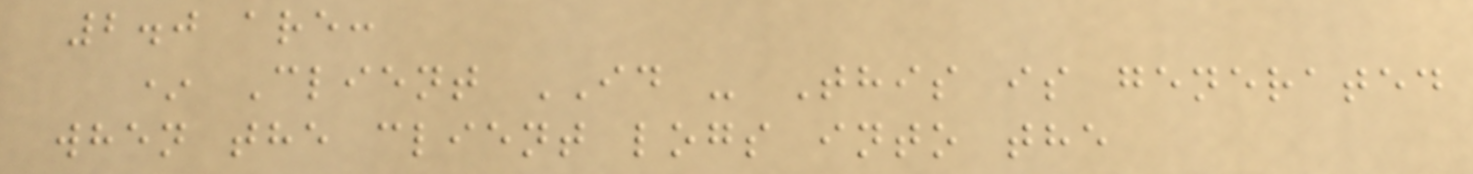2.0 are:
* Client ID - This is generated
when the client logs into the
